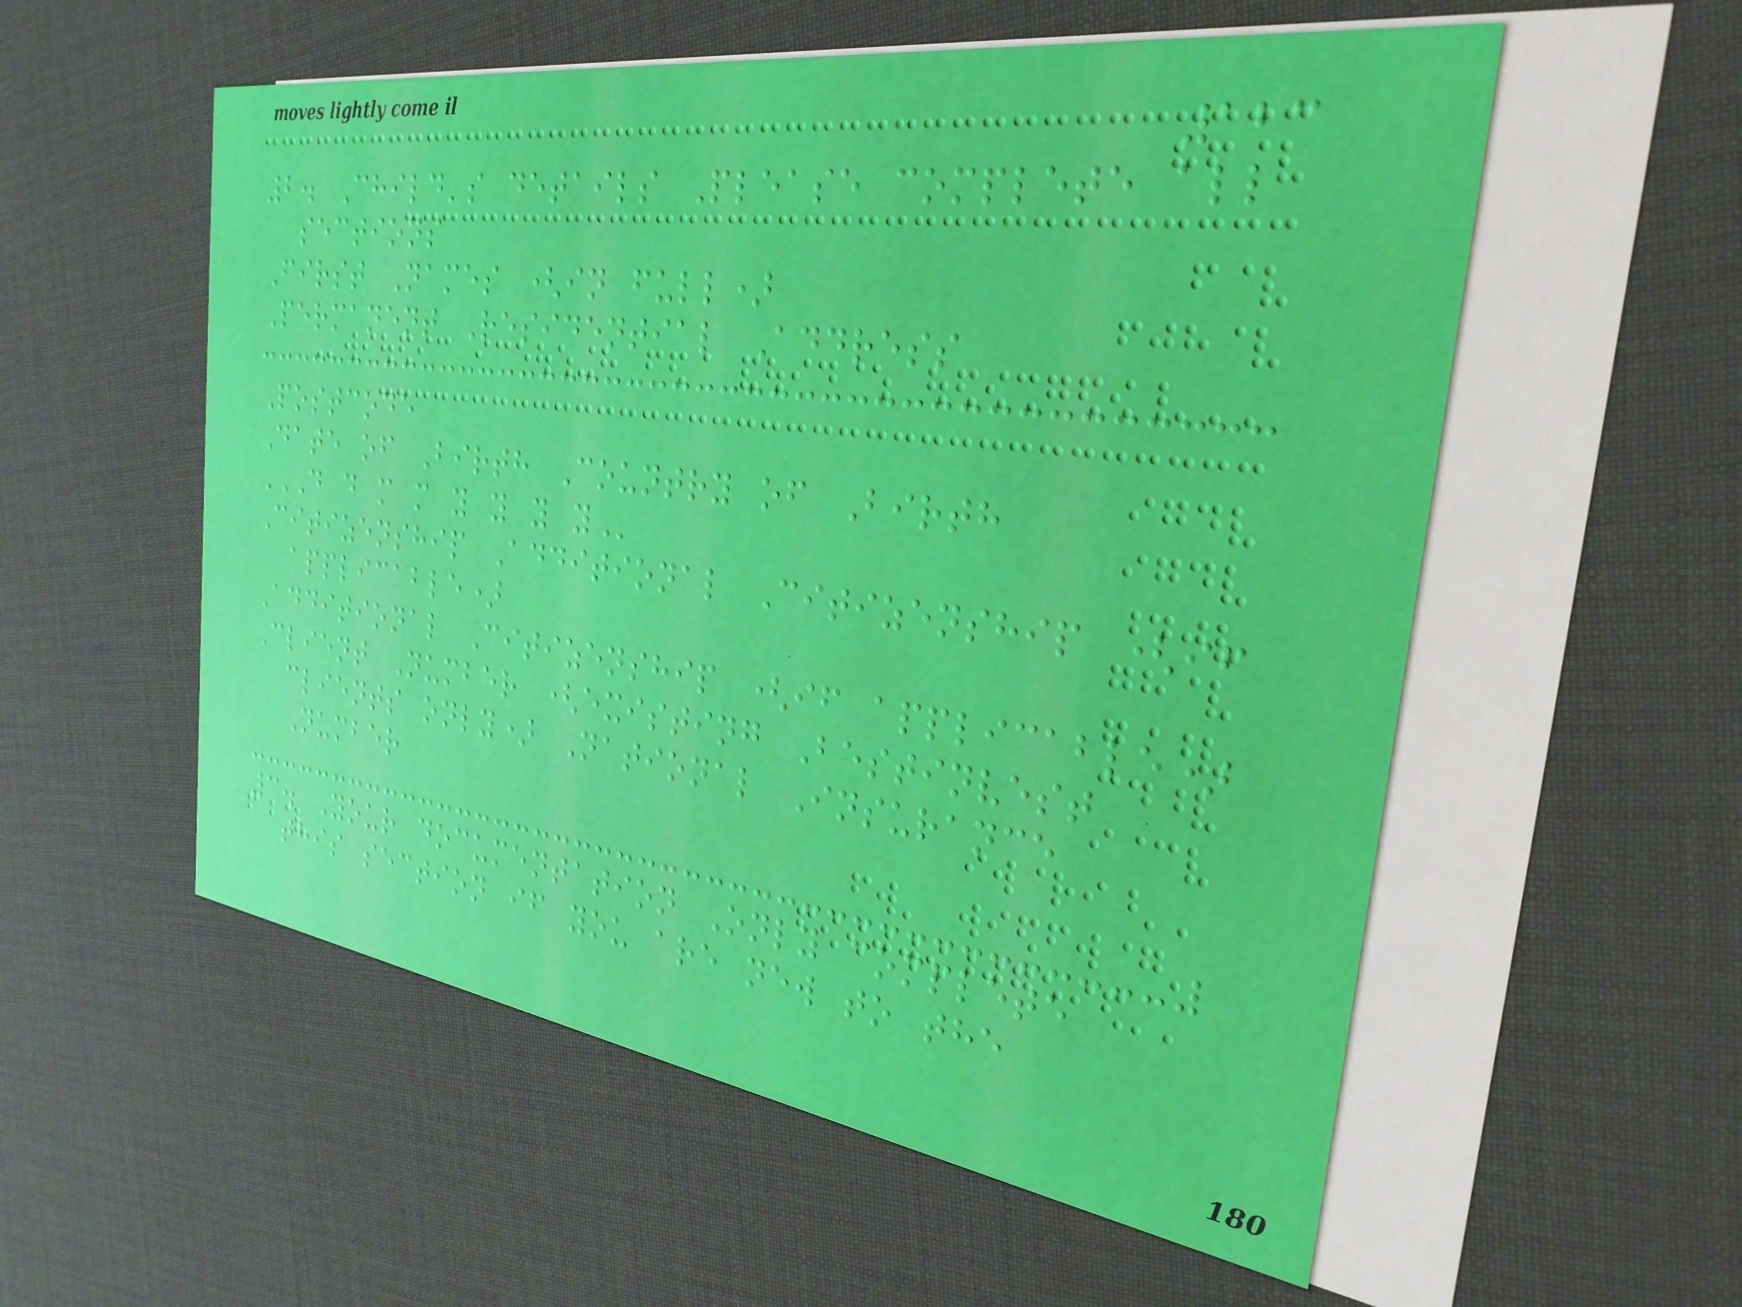123
2. Child's details Please complete all
sections
First Names (in full)
Permanent Residential Address
Postcode
Date of Birth Country of Birth
D D M M Y Y Y Y
Citizenship Additional Citizenship (if
applicable)
Additional Citizenship (if applicable)
Client Number (existing Bestinvest
clients only) National Insurance
Number
3. Your documentation Only complete
this section if you are new to the
